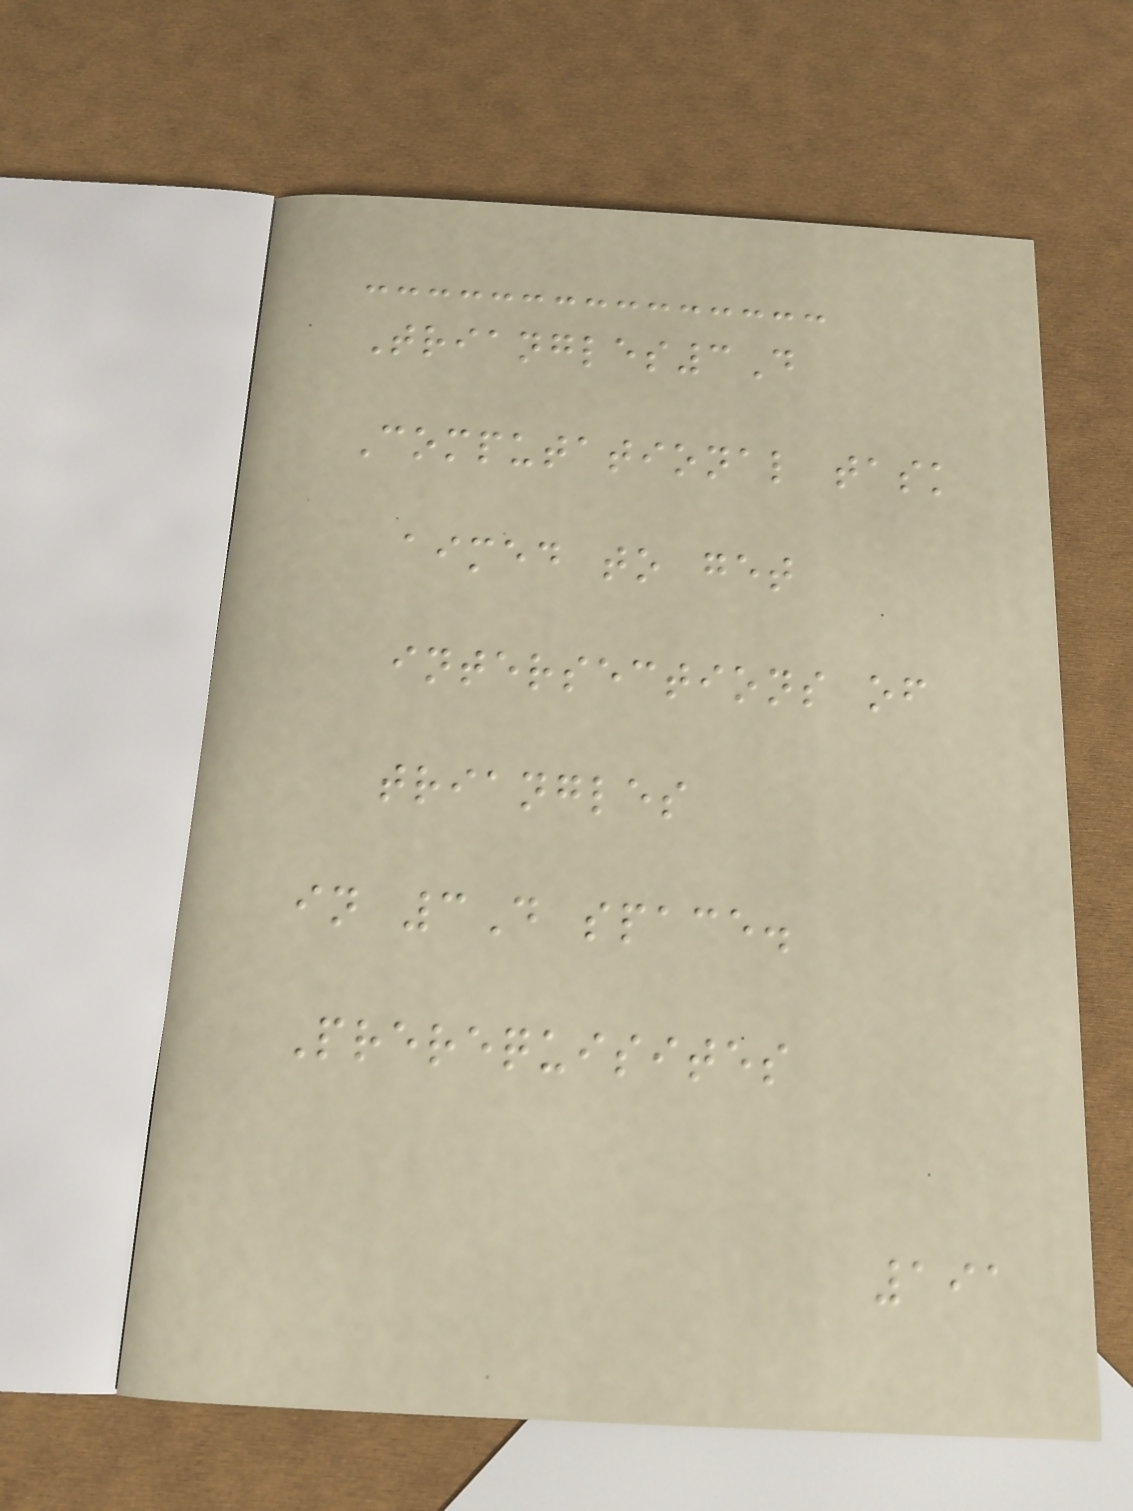Triangles3D
Computational task
aimed to get
intersections of
triangles
in 3D space.
Prerequisites
191
